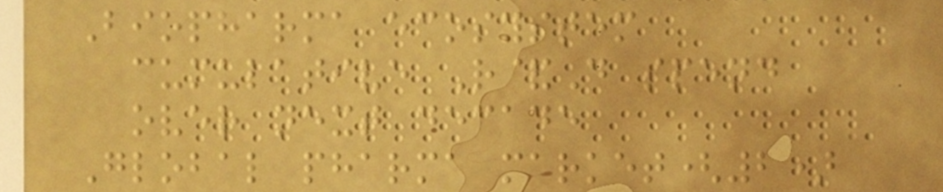Biopharma ecosystem
cumulative R&D spend
over next decade
Global pharma market(2)
